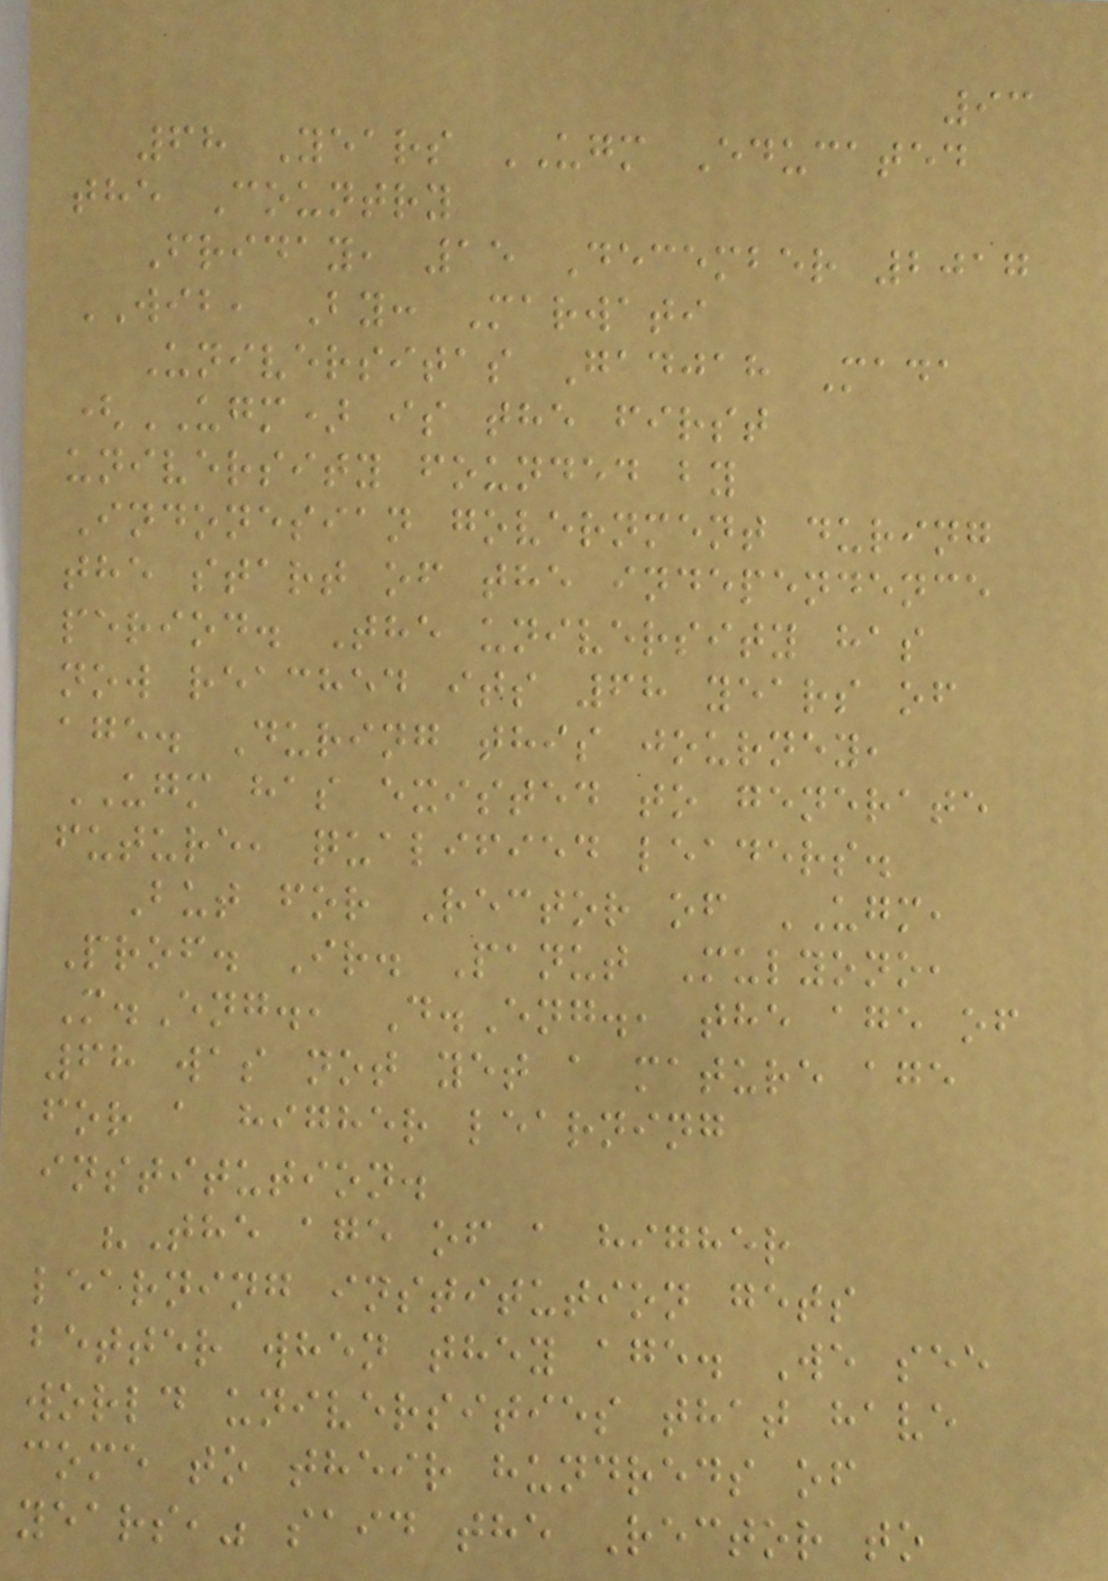93
68 Years UGM Educated
the Country
Friday, 15 December 2017
WIB, By: Marwati
Universitas Gadjah Mada
(UGM) is the first
university founded by
Indonesian government during
the start of the independence
period. The university has
now reached its 68 years of
age. During this journey,
UGM has existed to generate
future, qualified leaders.
But for Rector of UGM,
Prof. Ir. Panut Mulyono,
M.Eng., D.Eng., the age of
68 was not yet a mature age
for a higher learning
institution.
"The age of a higher
learning institution gets
better when they age. We see
world universities that have
come to their hundreds of
years," said the Rector to
